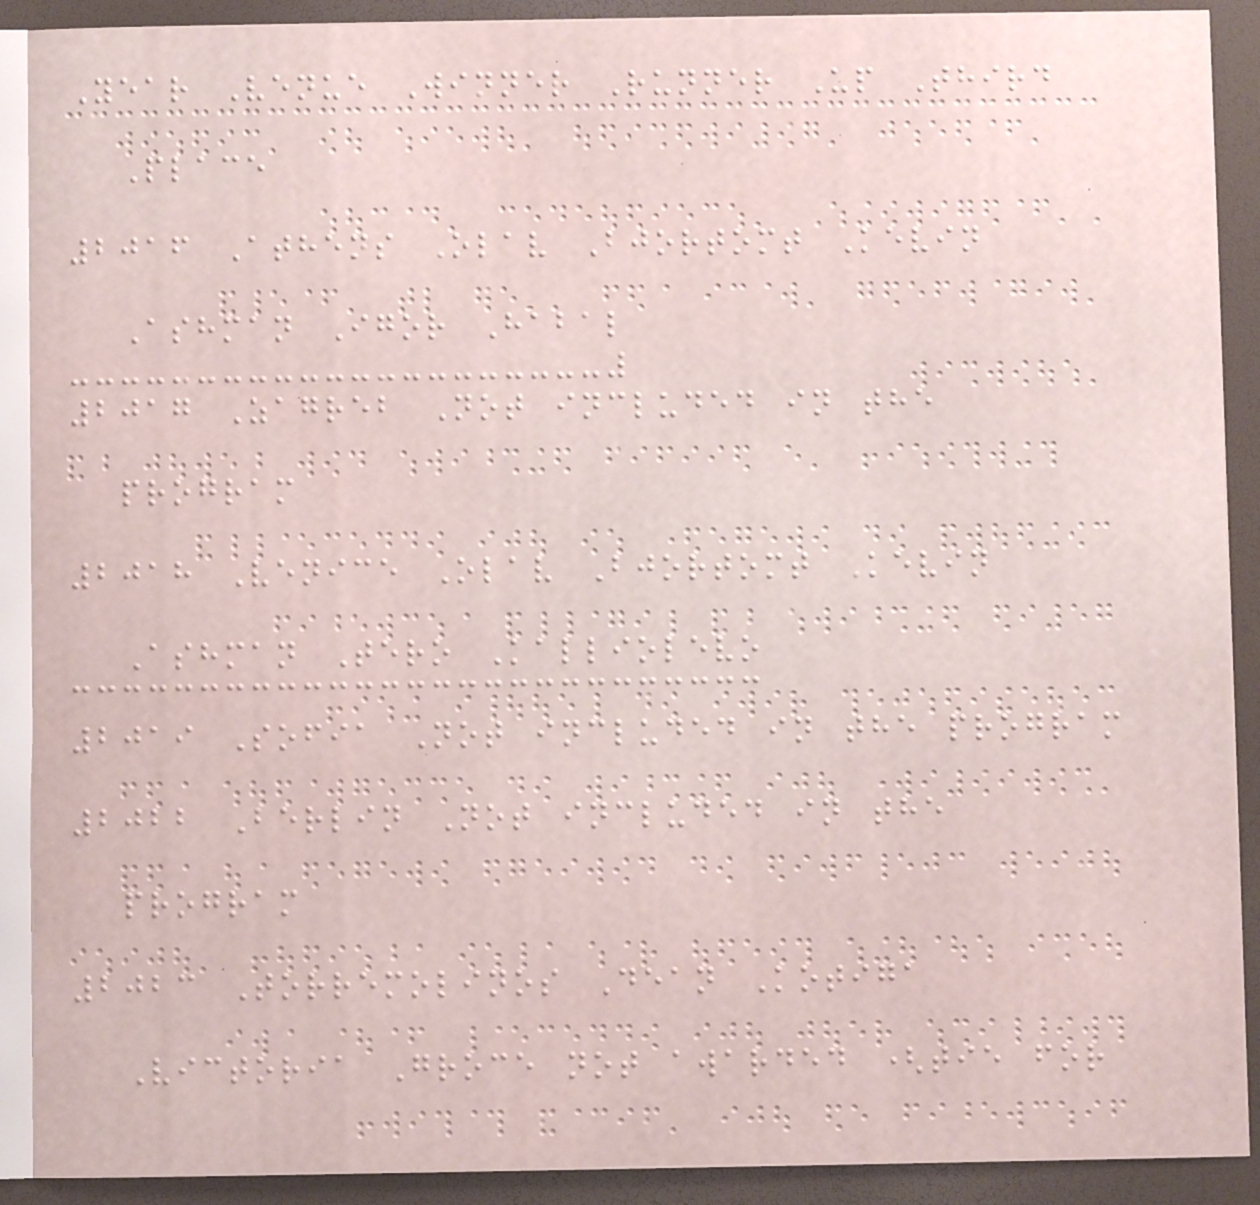Year Venue Winner Runner Up Third
Place
2016 Athens Olav Bjortomt Kevin
Ashman Igor Habal
2017 Zagreb Not included in the
program
2018 Venice Olav Bjortomt Kevin
Ashman Tero Kalliolevo
2019 Sofia Not included in the program
2022 Berlin Not included in the
program
2023 Torremolinos Dean Kotiga
Victoria Groce not awarded (tie for
